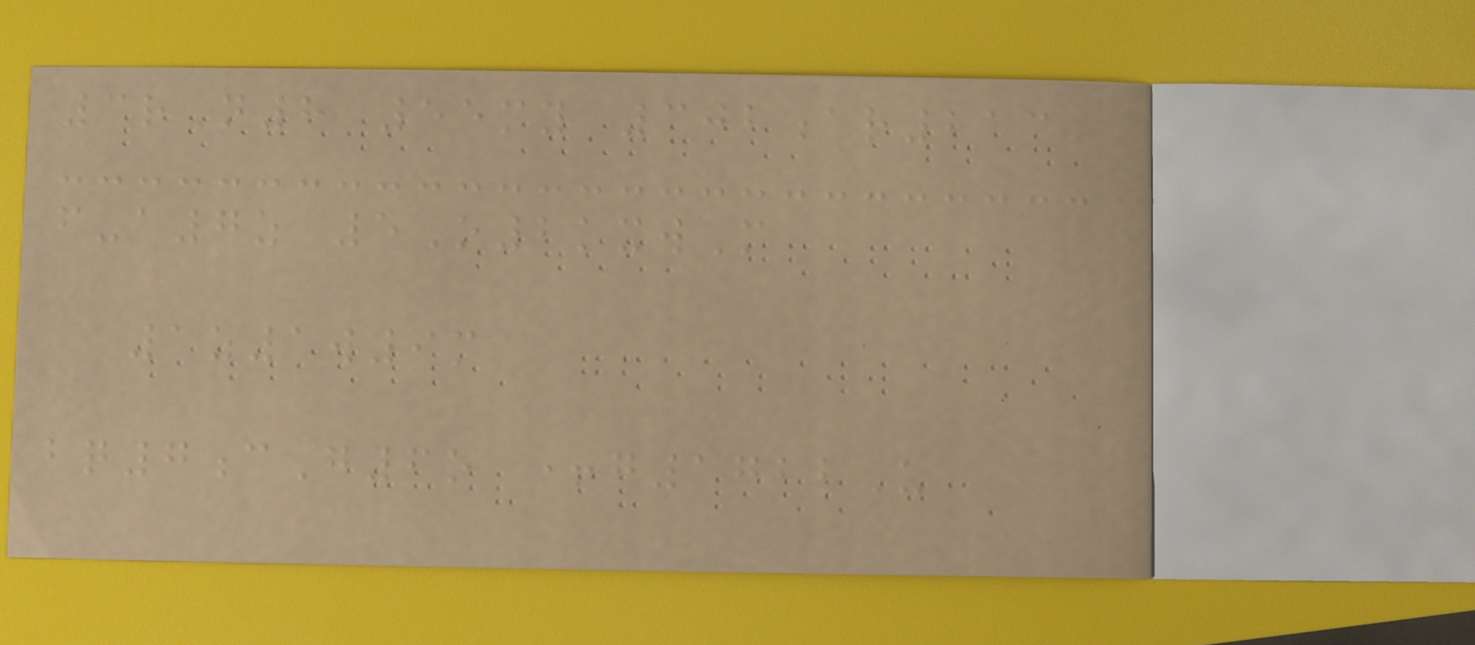3rN8 55my 302ar213
f-a7z 5O2kxwM
1z1w9m
bq7cG6o +g1722U
